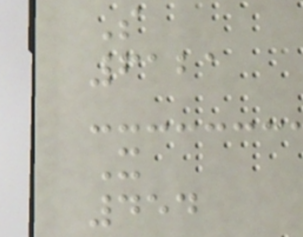S
6121
X
454
